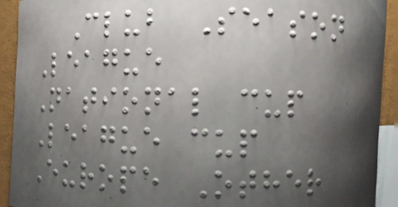Club Season
League
National cup
League cup
Europe Other
